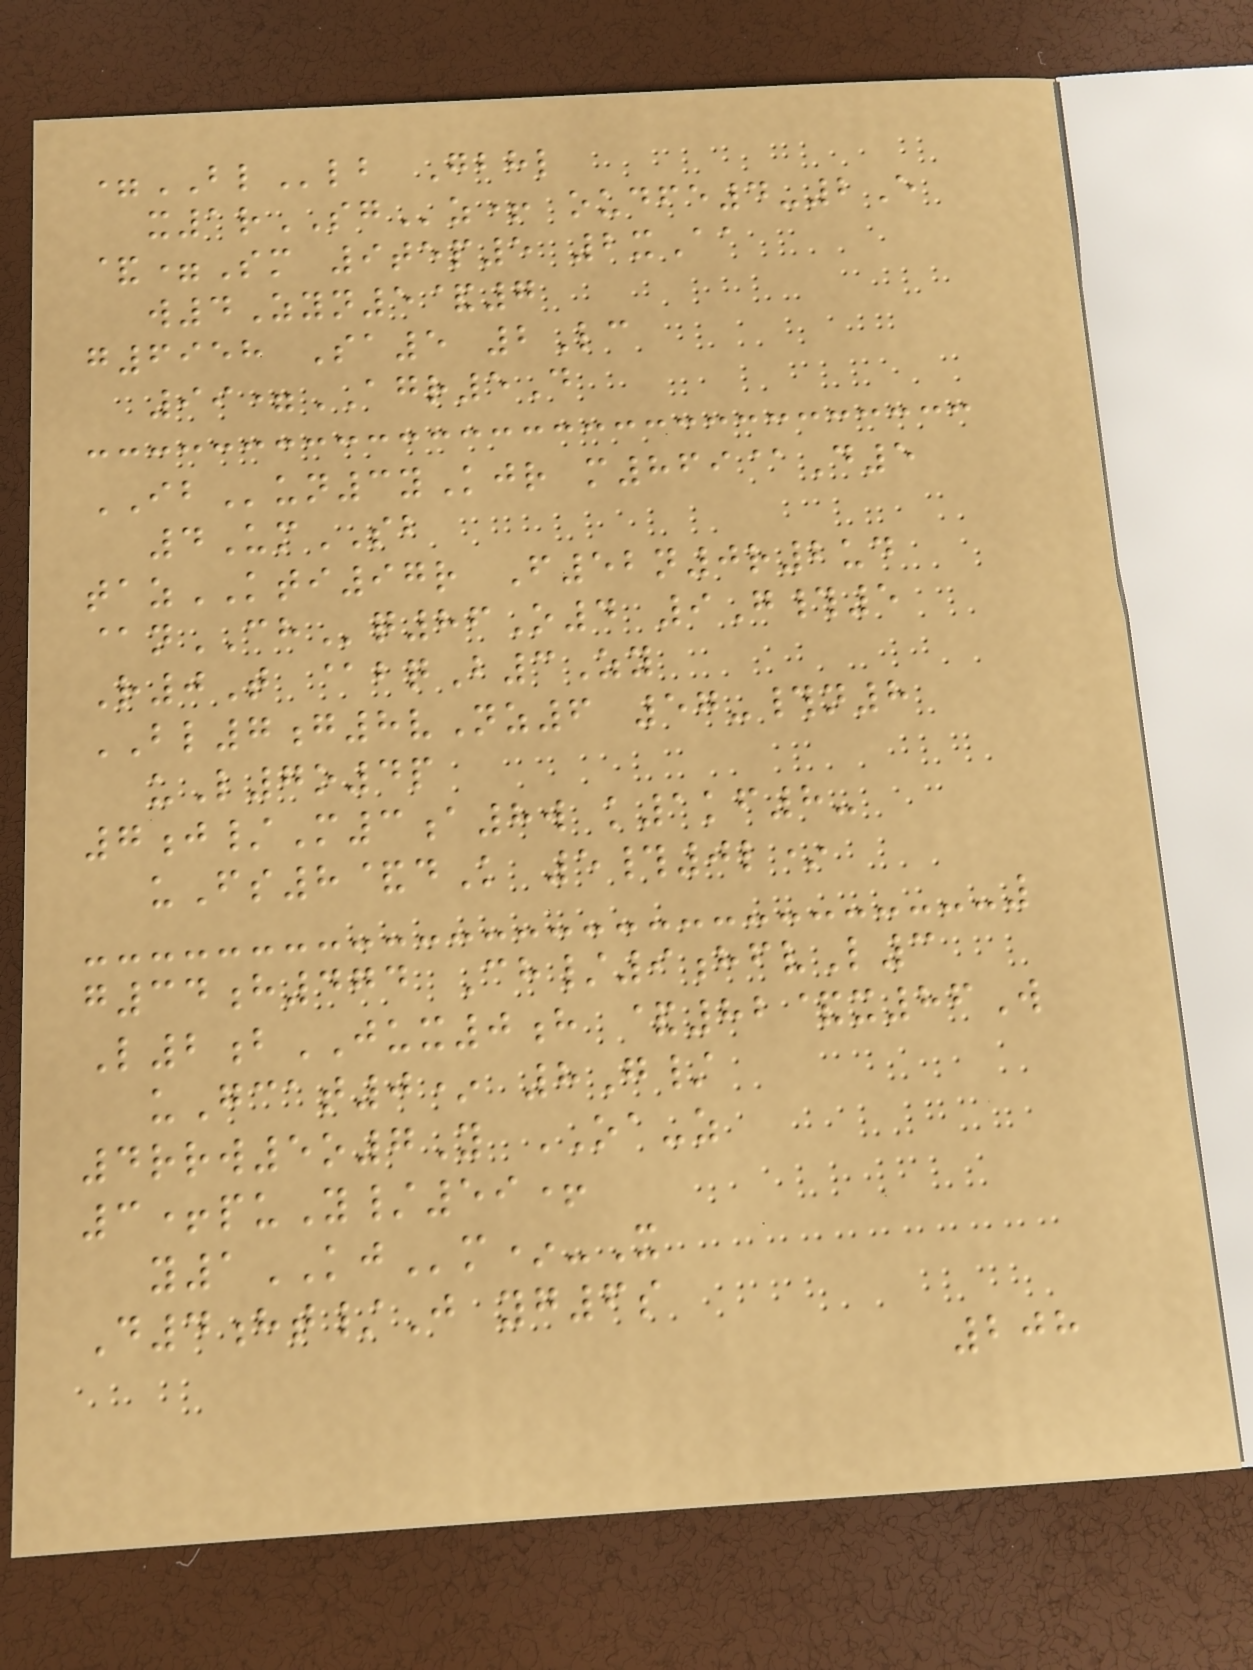=BLlb Gbhl
x1rSGz+ oudfe4-2E
&=Sm 9tep5 2xAa
w4Zyn5&7
g6958 Sa5 2Lc
99=AGR5D
IBun3yKjr m869@D5
4UmSB
tazKTI97r F52n0r2ud
@nCHq86O4 9G#5
R0T @bqB3Zy
BL7g8vNz6 57-#n8
uL7o4p
7j/M3a8w k1kf8-
uFs8&dK 5#0l*
g34h474 Ch/9hfvL3
L2bJUX0h &82&x86W
uGcat0* 8G/
4rrw5o7Y OA-z
3+puY/59+
y1KJm*-X
D4ht/J yg6s
208
